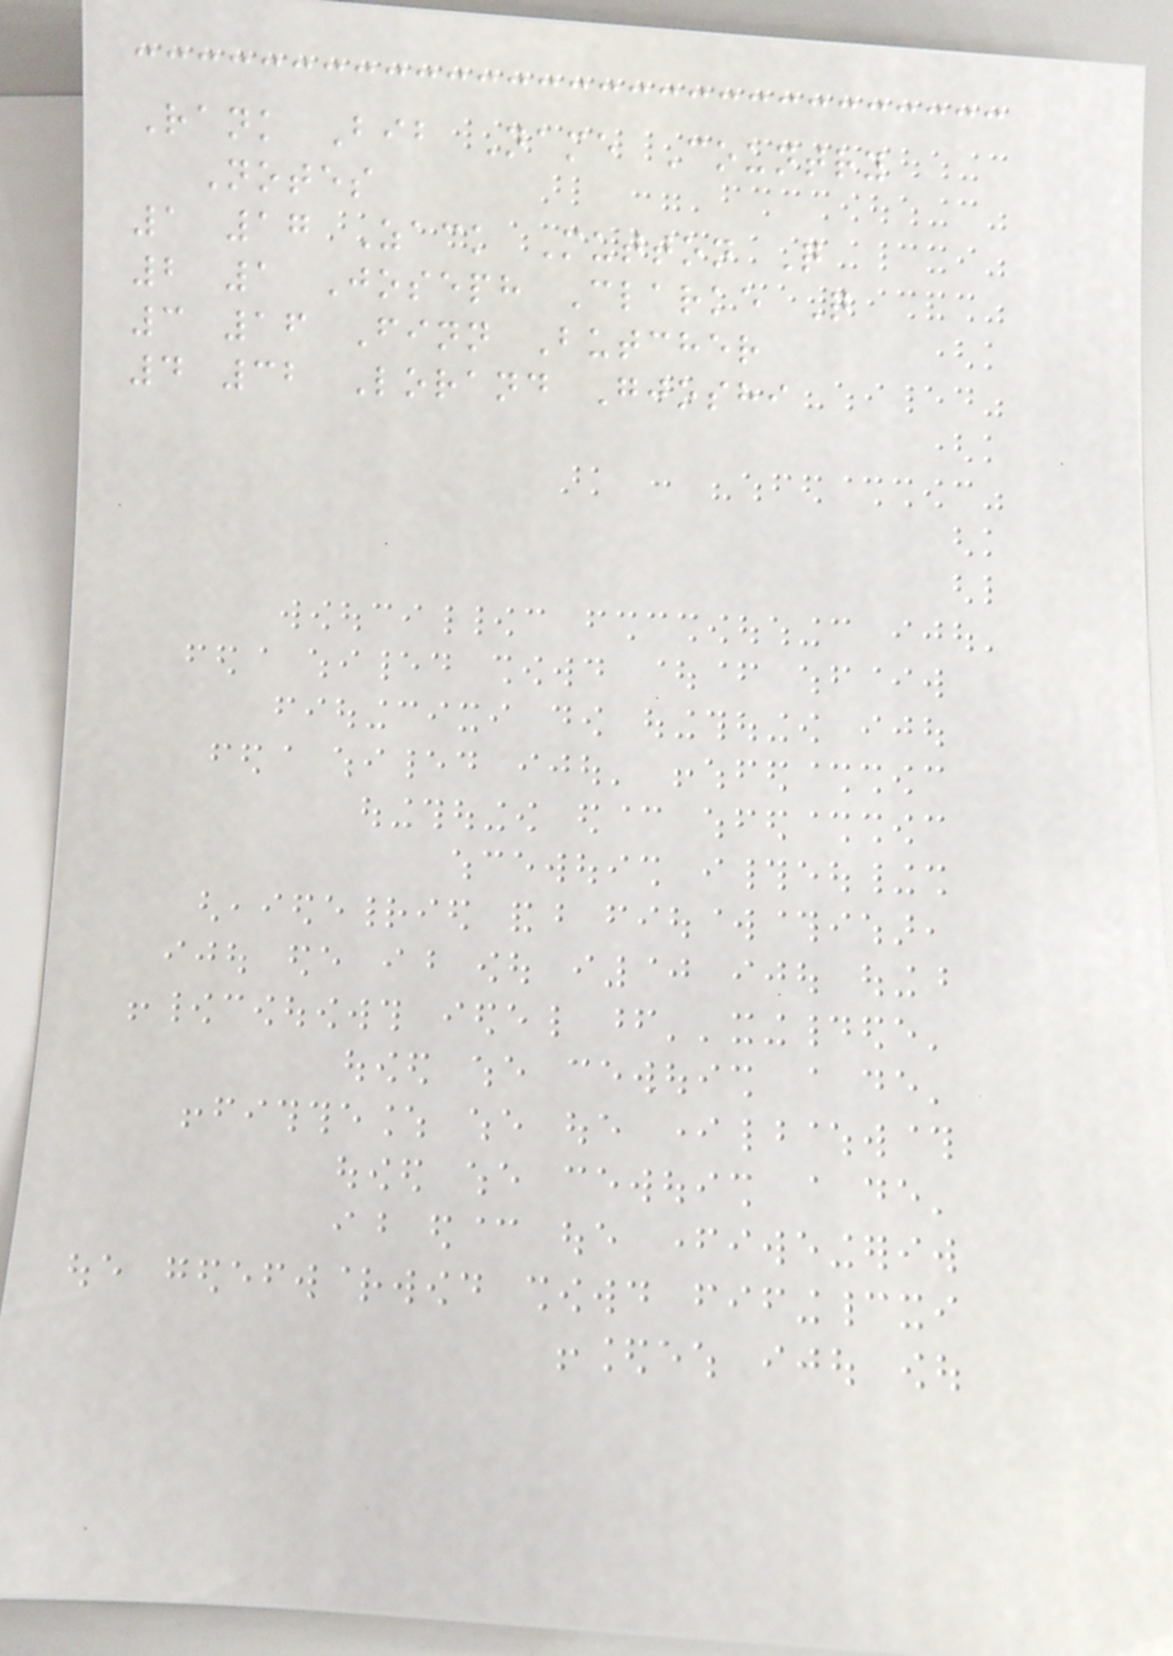Rank Bib Name Country
Notes
1 17 Zack Mutton Q
2 1 Joseph Clarke Q
3 16 Finn Butcher
4 32 Lorand Gjoshi
